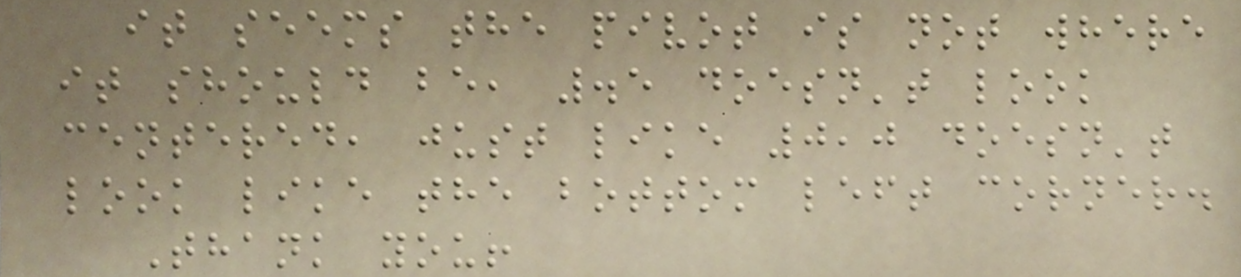it seems the pivot is not where
it should be, .5 doesn't look
centered, just like 0,0 doesn't
look like the bottom left corner.
Thank you!
